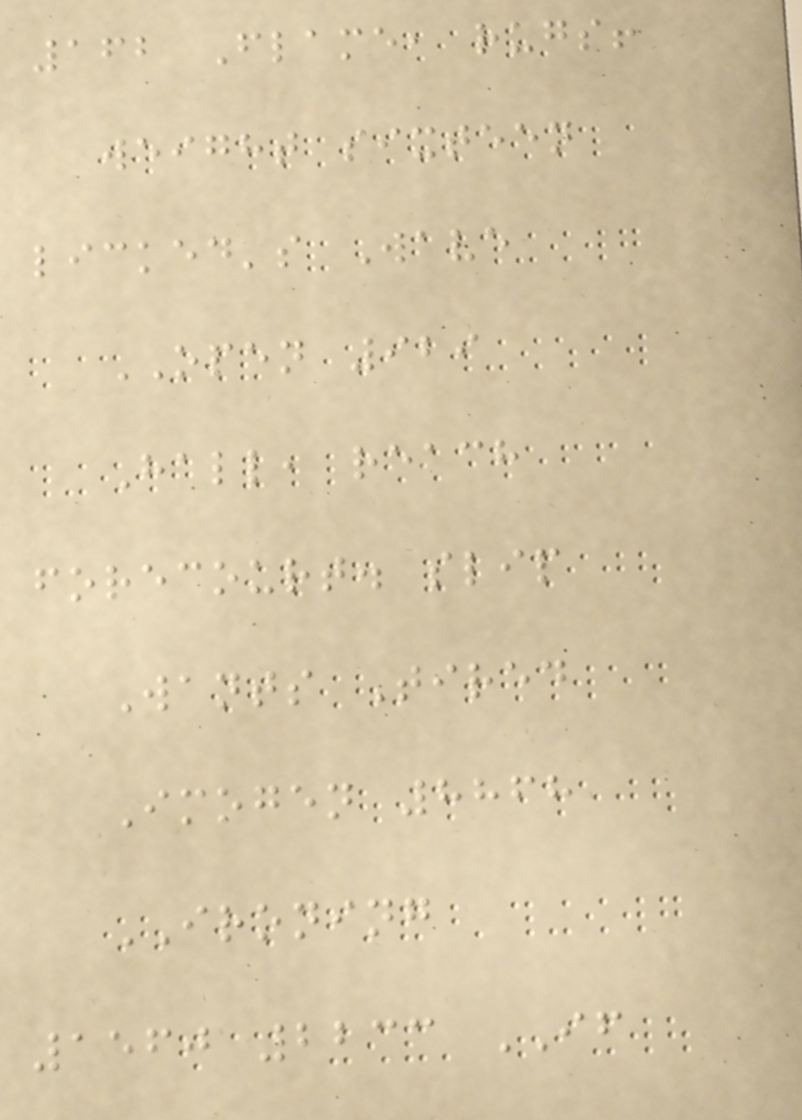162 Flame, rugs!
weight sixteen
licked's Wave
OPEN 929
Hall, reach
forecourt. slip
Wants Tired
Imogen 8868
IRONING
1560 2233 IF
